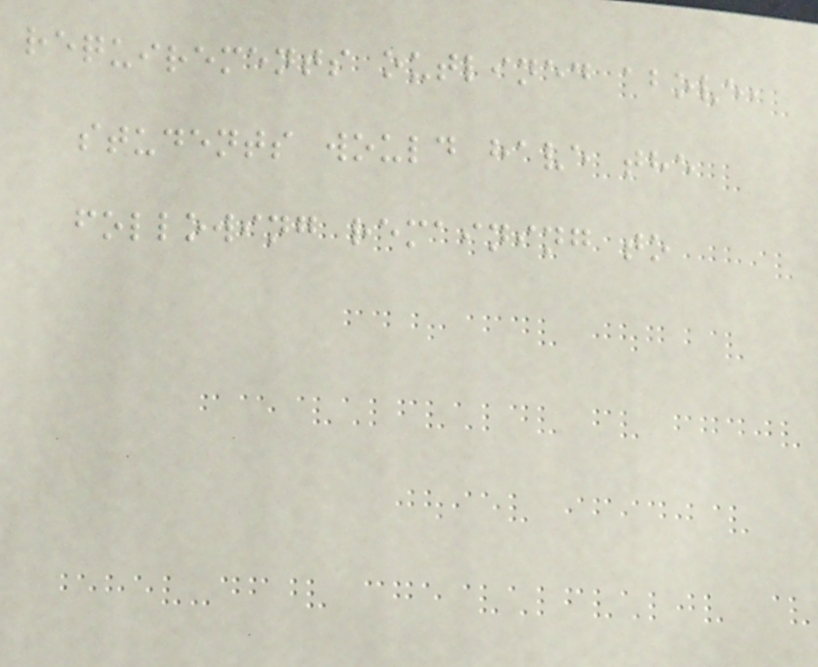requirements outlined above,
students would have the
following remaining to
